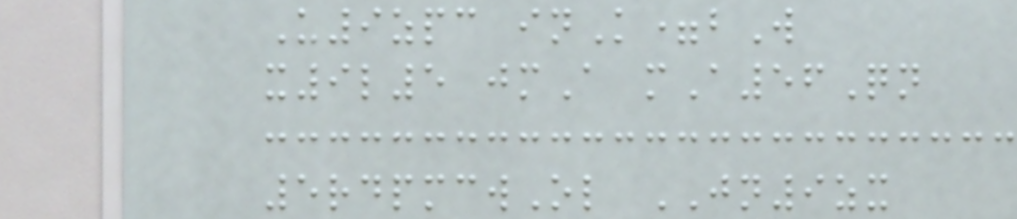U9zpc inK=bW
x9l5 jmA mA56Qn
5rdpmcwOl JN9zx
